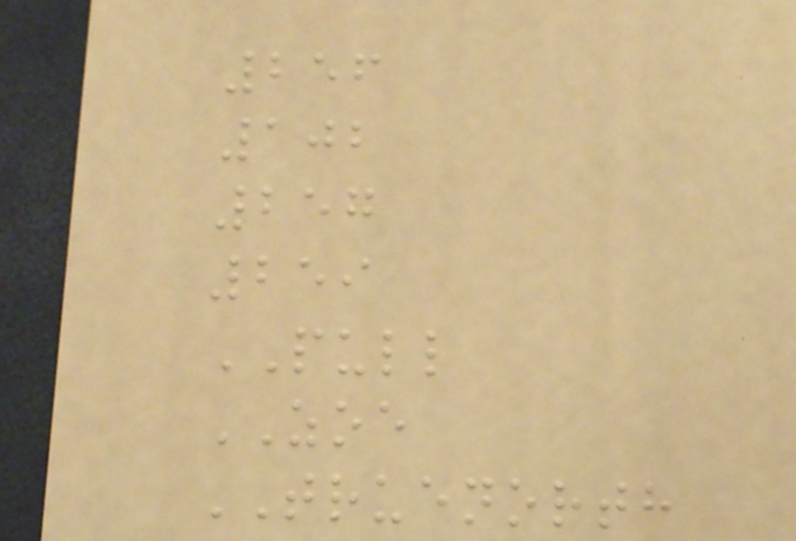256
102
257
259
PULL
ZOE
TRUENORTH
